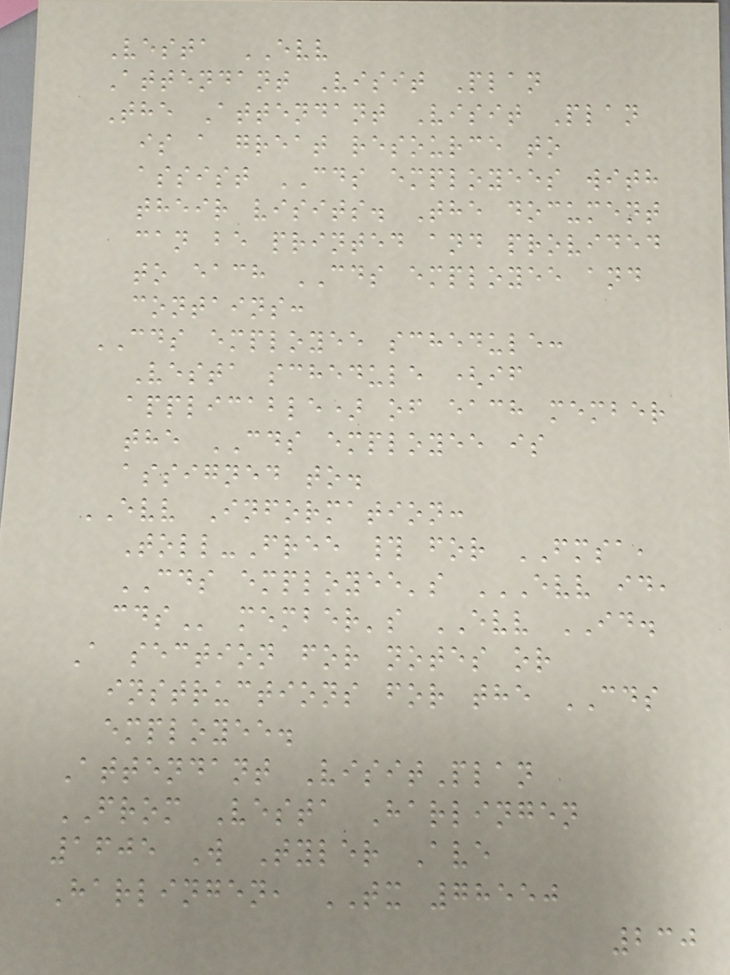Vesta EVV
Attendant Visit Plan
The Attendant Visit Plan
is a great resource to
assist CDS employees with
their visits. The document
can be printed and provided
to each CDS employee and
contains:
CDS employee schedule:
Vesta schedule (if
applicable) of each member
the CDS employee is
assigned to.
EVV Information:
Toll-Free # for FMSA,
CDS employee's EVV ID,
CDS member's EVV ID.
A section for notes or
instructions for the CDS
employee.
Attendant VisitPlan
FROM Vesta Harlingen
1605 W Tyler Ave
Harlingen, TX 78550
230
